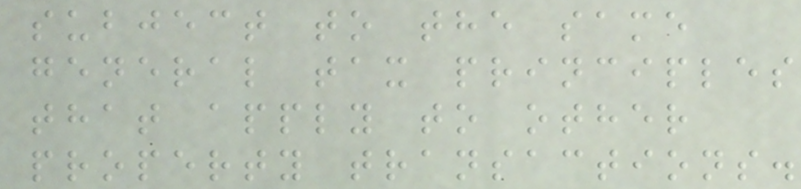subject to the same
general tax principles
that apply to other
property transactions.
